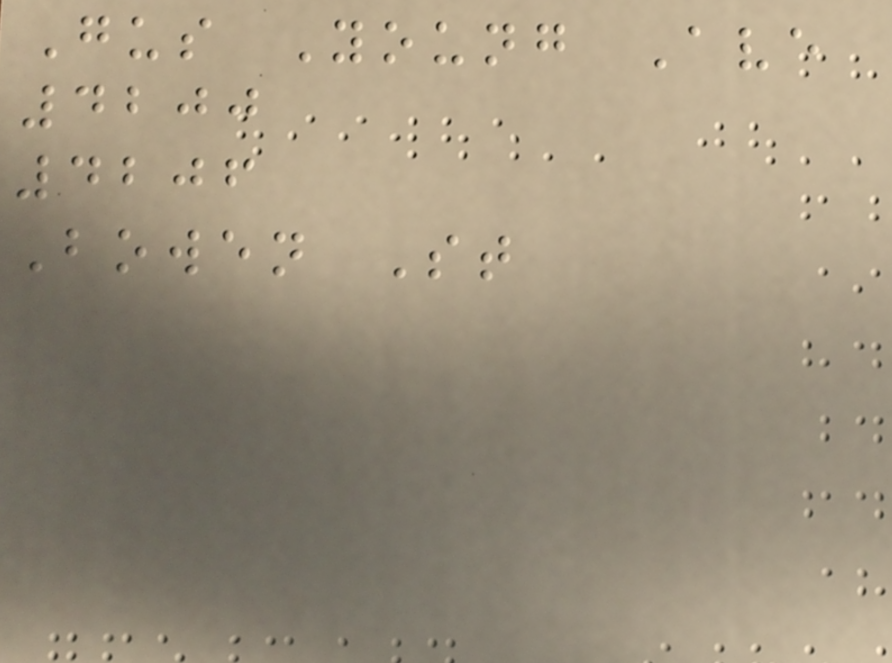Gus Young Ave
4200
4206
Bowen St
